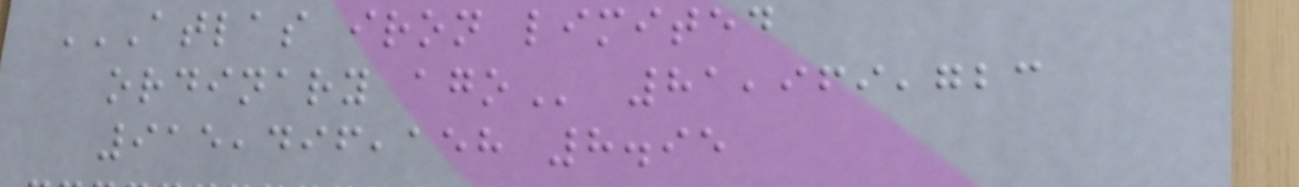ATLAS IRON LIMITED
ORDINARY AGO 81,969,723
915,496,158 8.95
